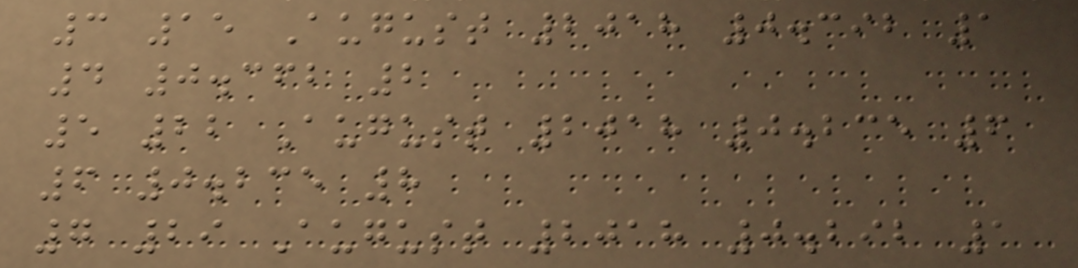3 15 August 2018 0.392 1
4 0.362 2
5 22 August 2018 0.235 6
6 0.235 8
7 29 August 2018 0.292 1
